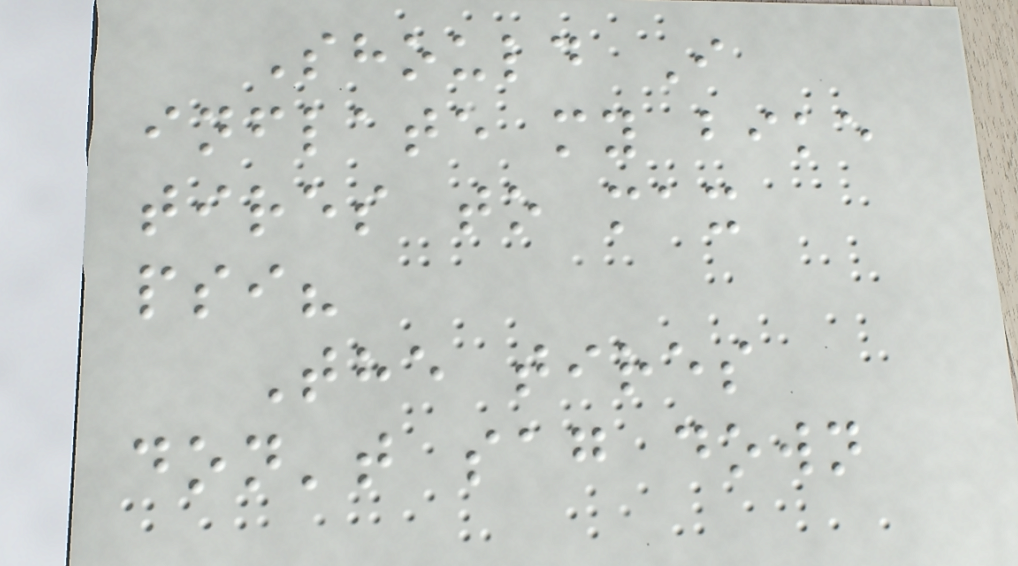Should I
inflate my bike
tires to max
psi?
The tires
don't sag down
